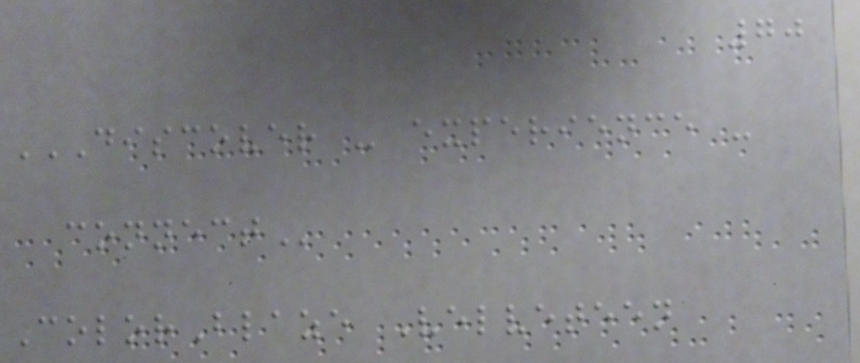70
DISCOVER - EXPERIENCE -
CONNECT
ColorBlaze Velveteen
